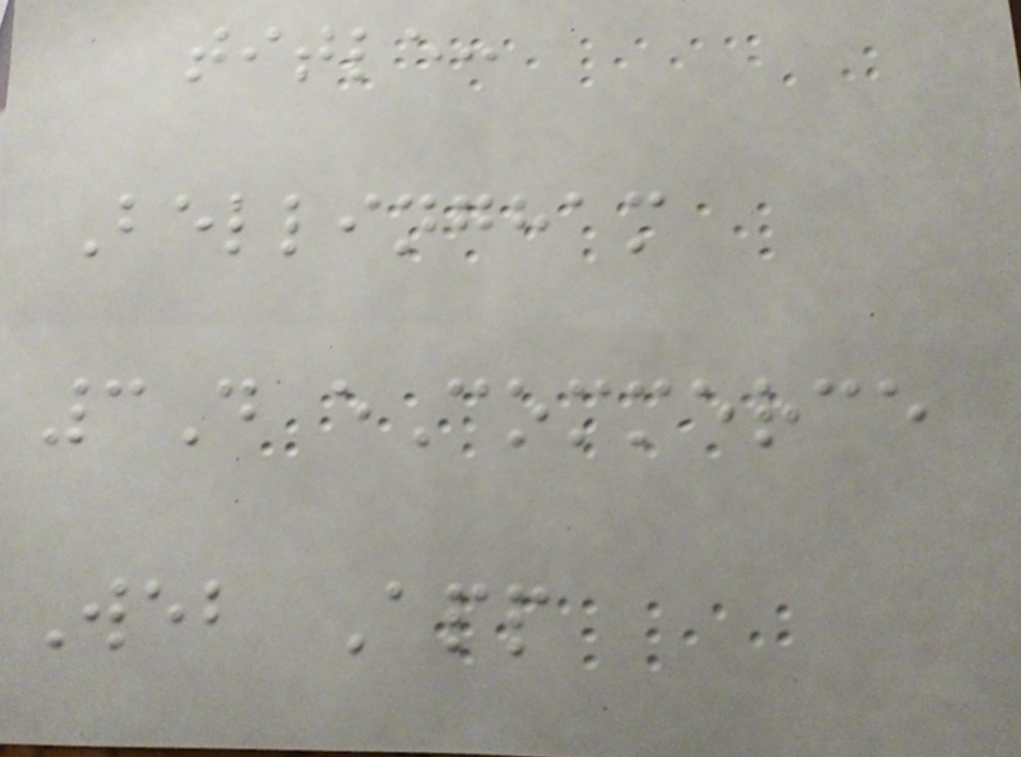title:
Bellingham
3D eCommerce
Web App
